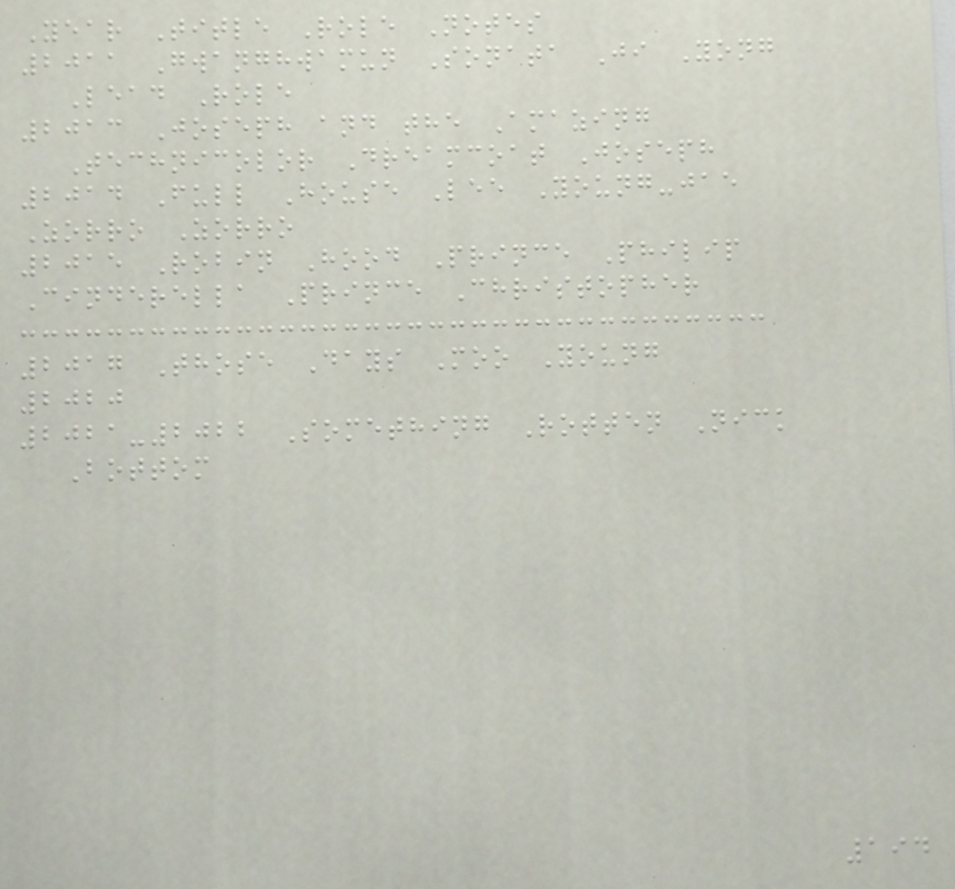Year Title Role Notes
2011 Gwanghwamun Sonata Ji Yong
Lead Role
2013 Joseph and the Amazing
Technicolor Dreamcoat Joseph
2014 Full House Lee Young-jae
Zorro Zorro
2015 Robin Hood Prince Philip
Cinderella Prince Christopher
2017 Those Days Moo Young
2020
2021-2022 Something Rotten Nick
Bottom
194
